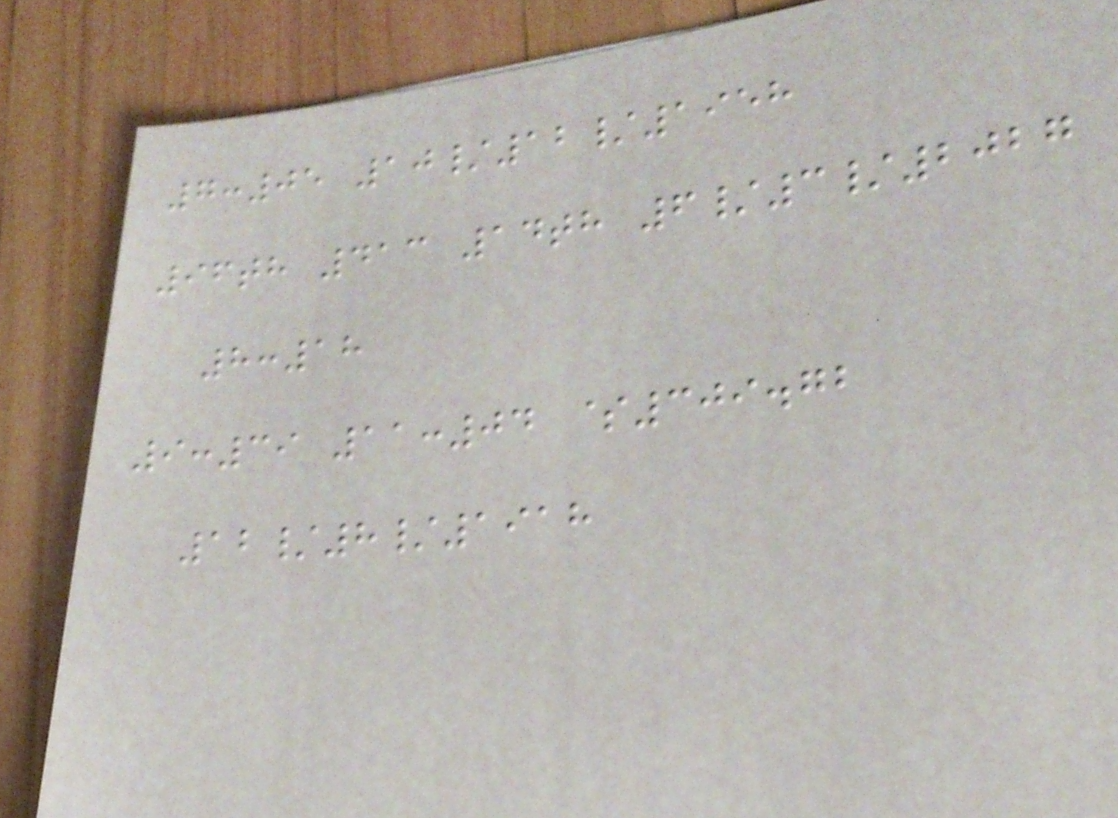7:05 10/12/1958
96th 413 14th 6/3/2027
8:18
9:39 11:04 $309.72
12/8/1918
